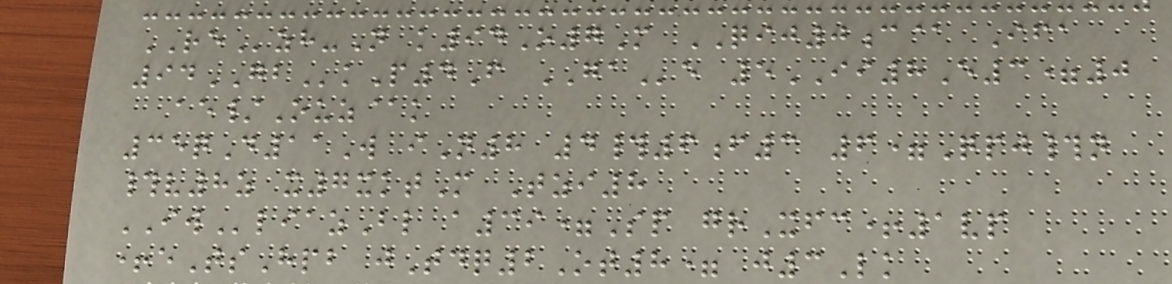REzh-N k94O7M QIJ0c@ Ifa
94GBkP4F GAe 5II8E3=0
ae/Ouz@k
35qD11W iN8 4#6f3 6=Qpj#n
#v8z x7xktM Tzi8
IWliazBl a39=Sp grXfc+1vp
+eTsHpb jTdq2Ot8= j3Lk
